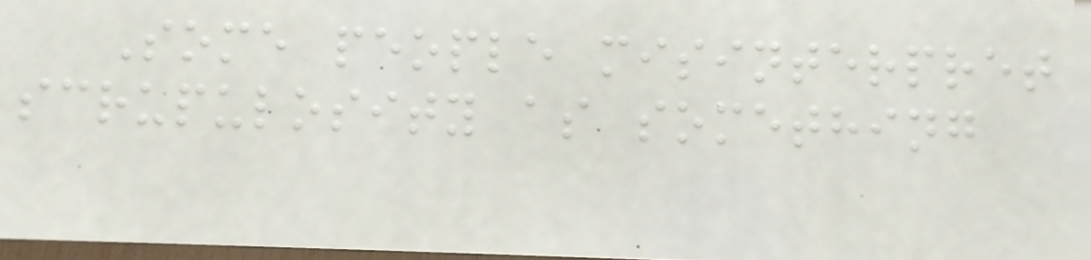Some people misinterpret
scrupulosity as something
